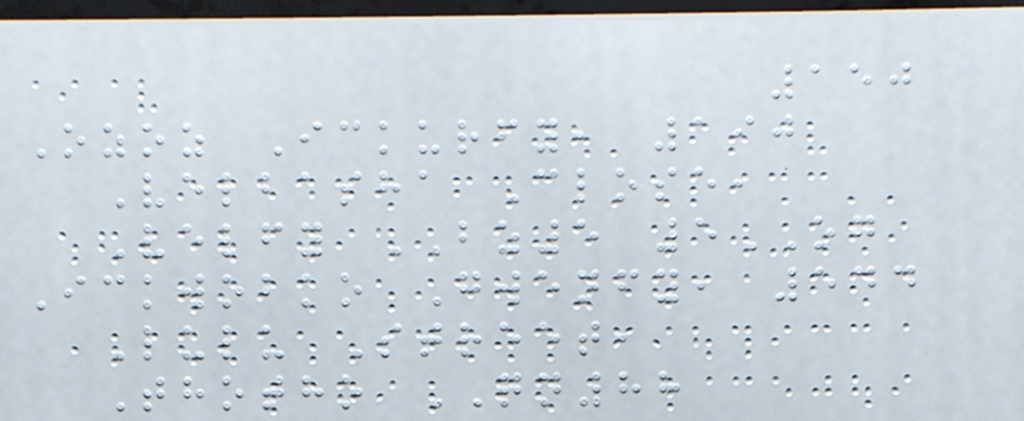150
Ozoz Ickurfy, 190
Velbasha Close,
Velfy BZ5 5OG
Ickwobko Gwenfy, 544
Lulu Street,
Thotho QN88
